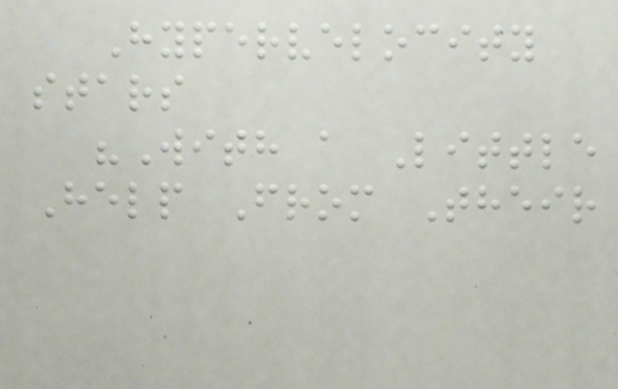Hypervelocity
stars
"With a Little
Help From Their
